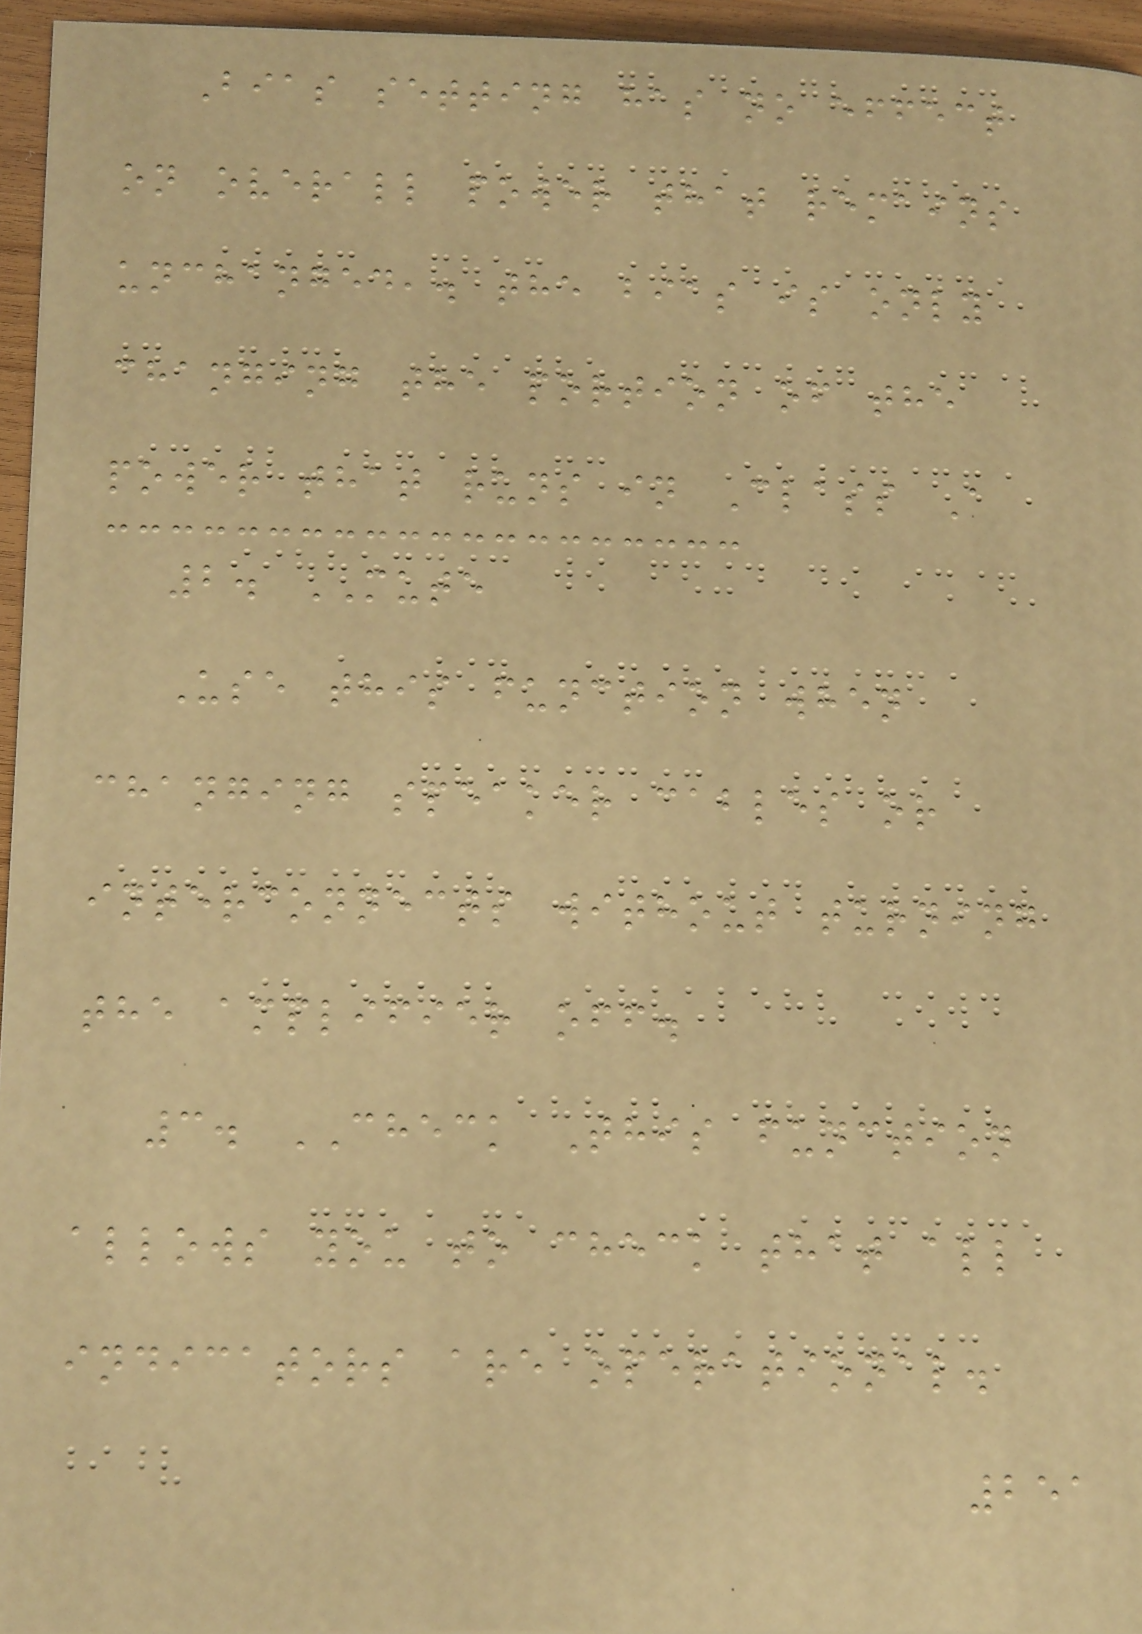Bias setting has no effect
on overall power that remains
unchanged,. the bias is only
changing the portion of the
power that runs in Class A
2. MUTE
Use this function when
changing speaker cables or
interconnects without turning
the amplifier off.
3. CHECK This function
allows you to check that all
indicators are operational.
251
